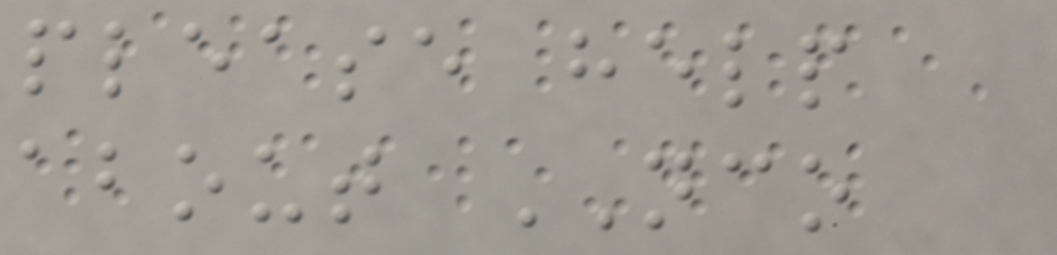please help
about NCO
